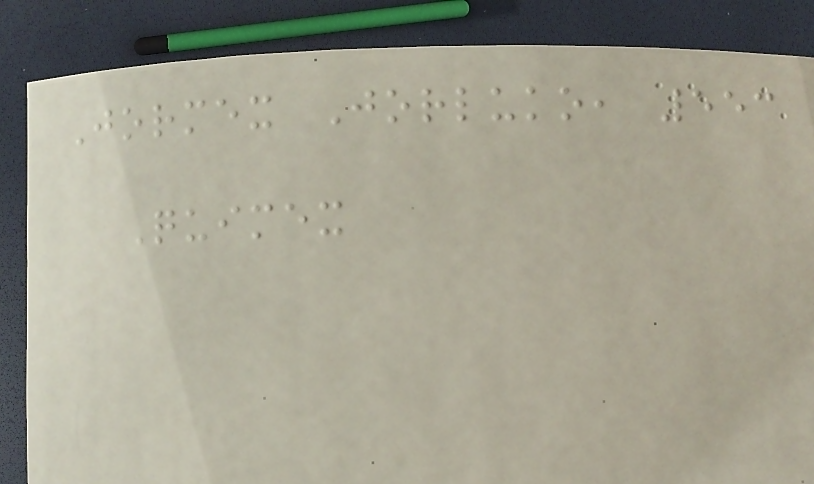Jormex Jorluko, 553
Quimex
